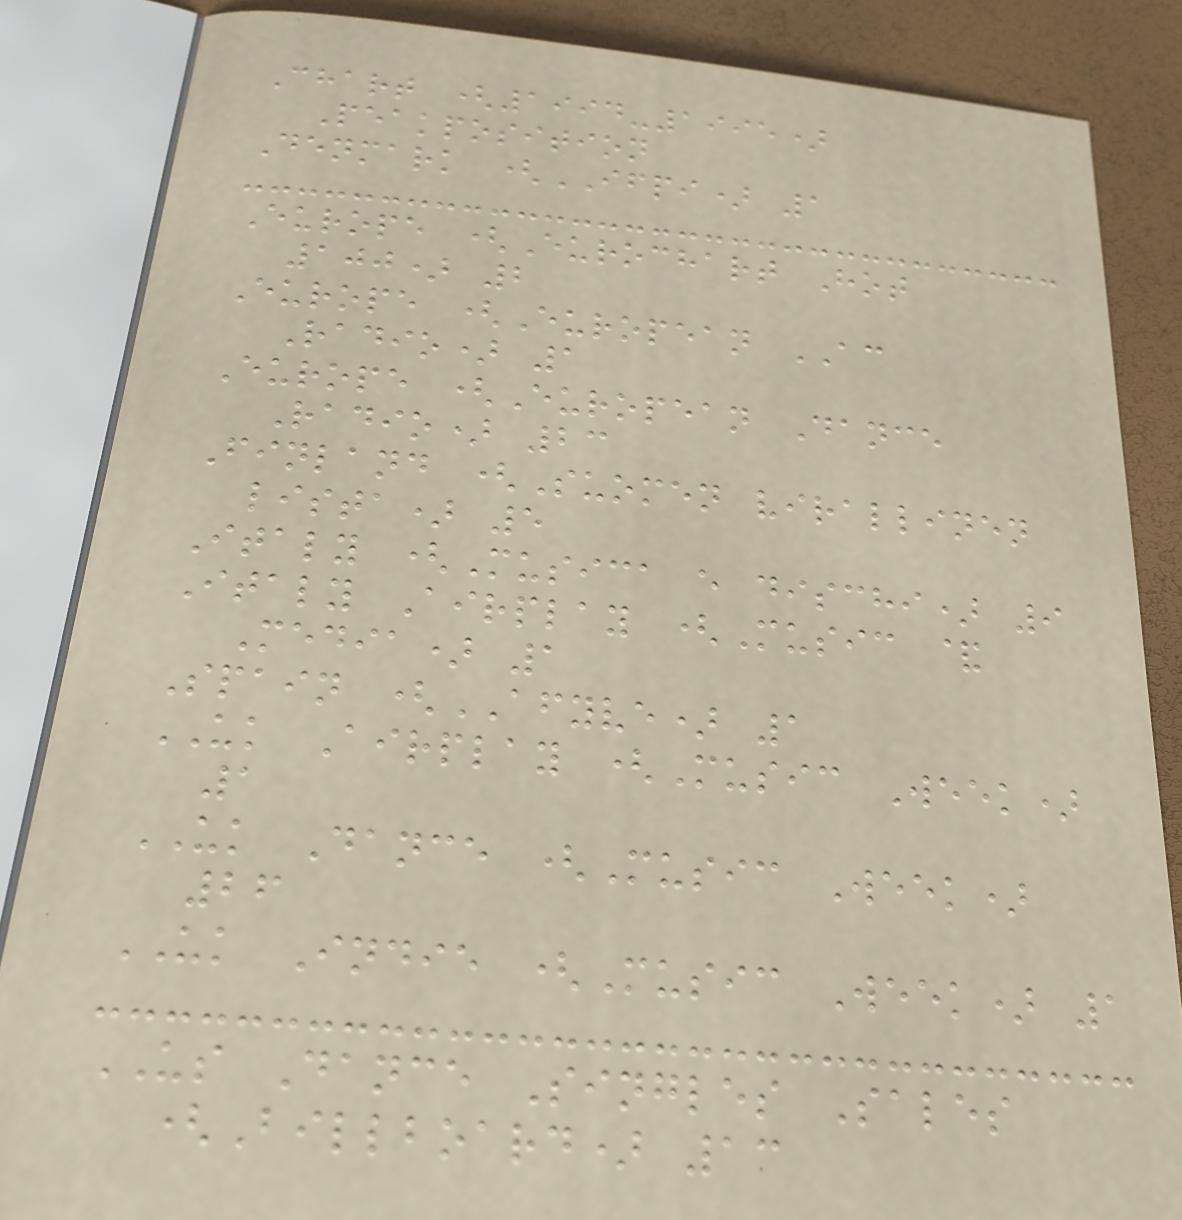Chart (1994-1995)
Peakposition
Denmark (IFPI) 1
Europe (Eurochart Hot
100) 2
Europe (European AC
Radio) 1
Europe (European Dance
Radio) 23
Finland (Suomen virallinen
lista) 5
Italy (Musica e dischi) 9
Italy Airplay (Music &
Media) 1
Spain (AFYVE) 1
UK Airplay (Music Week)
1
UK Dance (Music Week)
26
UK Indie (Music Week) 1
US Dance Singles Sales
(Billboard) 13
